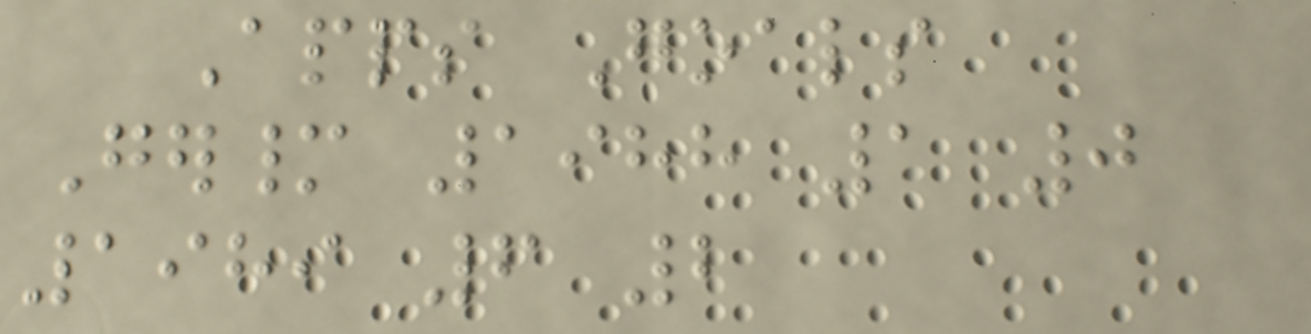Apps Goals
Germany 1988 1 0
1989 6 2
